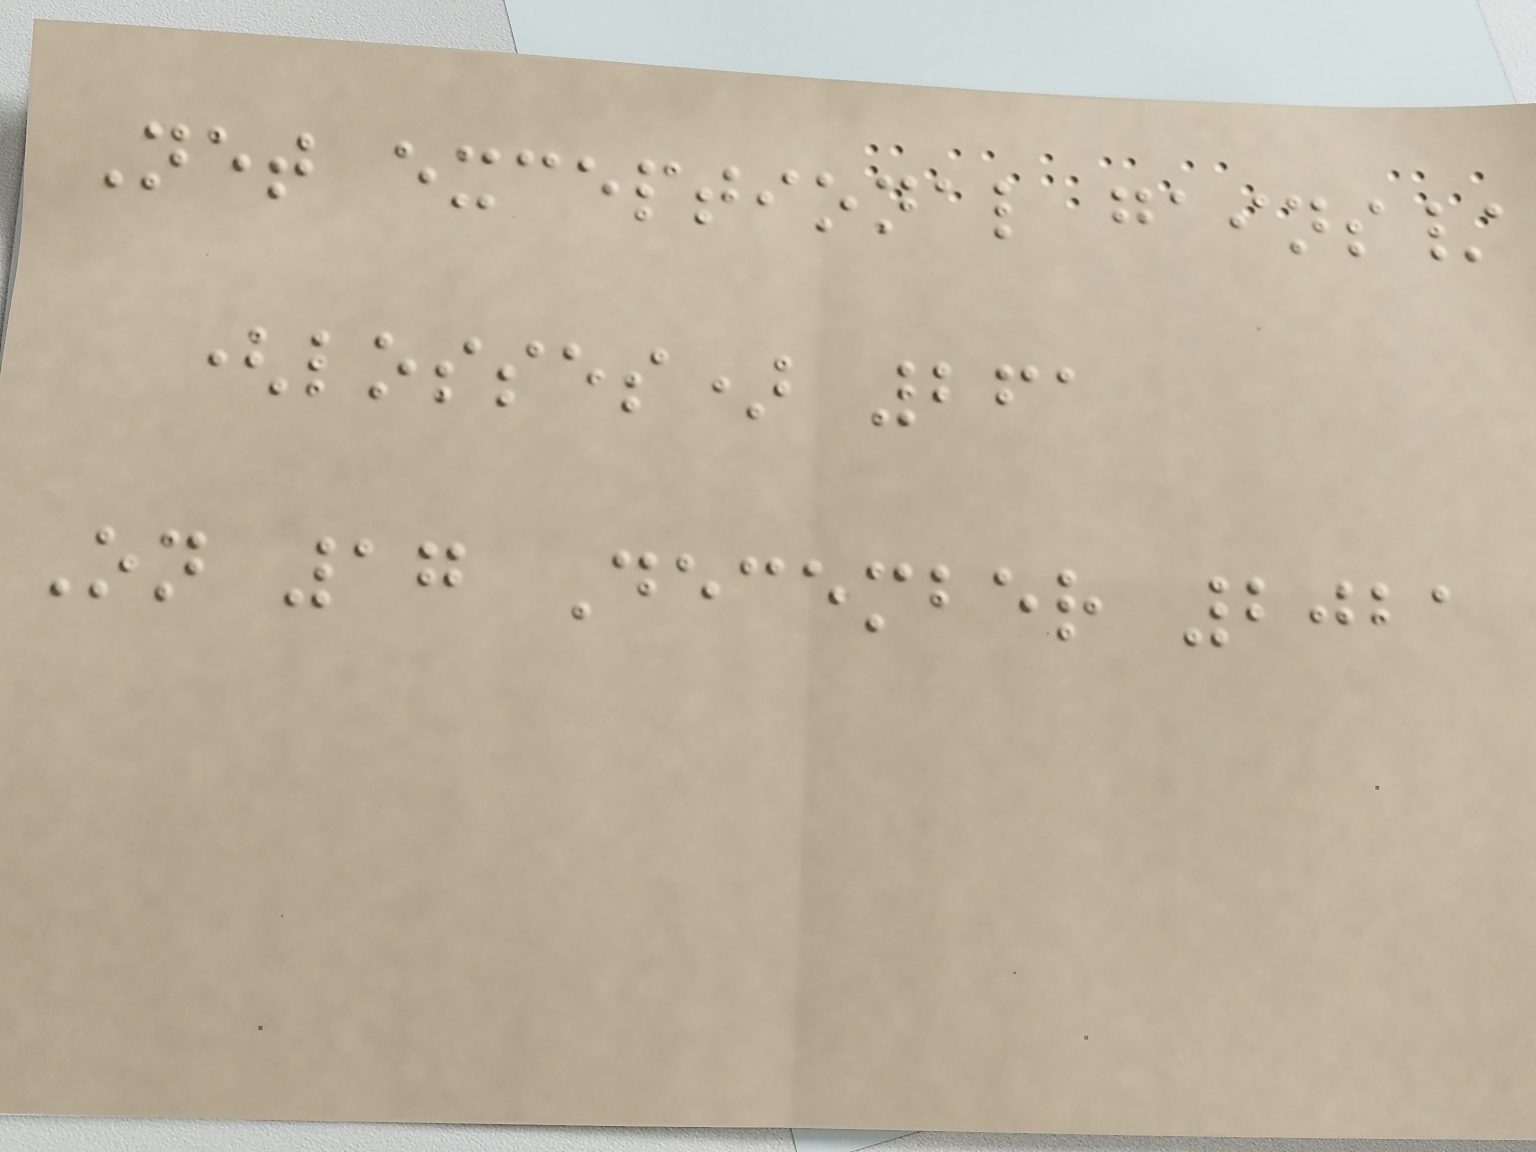Net exceptional gains/
(losses) 261
On 17 December 2021
